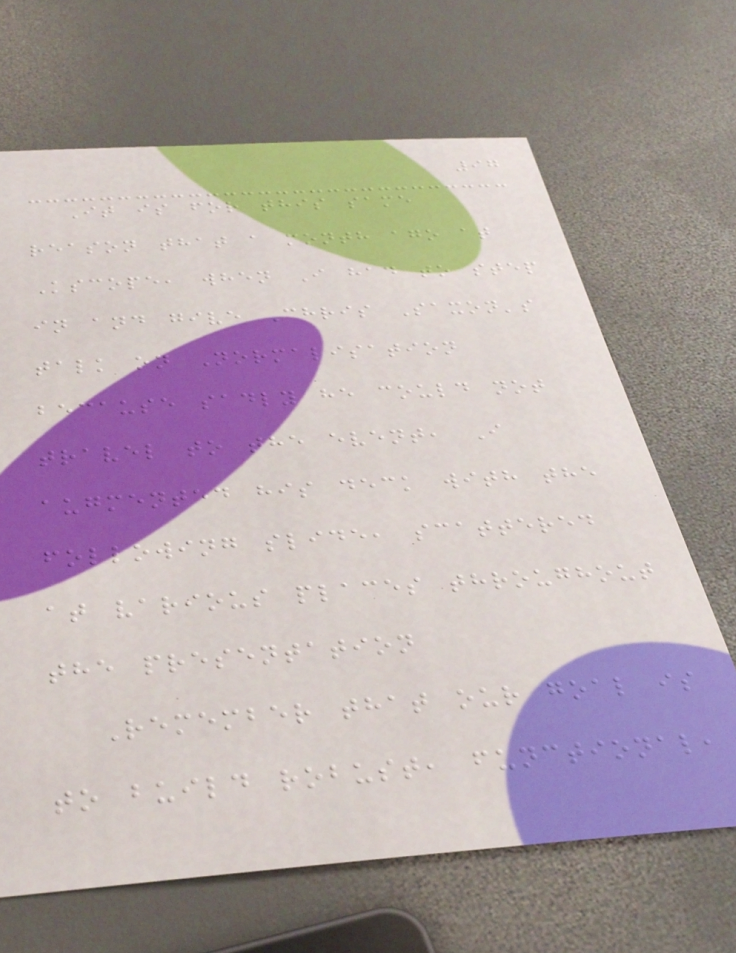97
It is for this same
reason that a month ago at
Kscope, when I had to step
in and give Chris Saxon's
talk on Normalisation
because sadly he could not
travel to the event, I
augmented his deck with the
following slide, scattered
at various places throughout
the presentation
Remember that our goal is
to build robust, functional,
